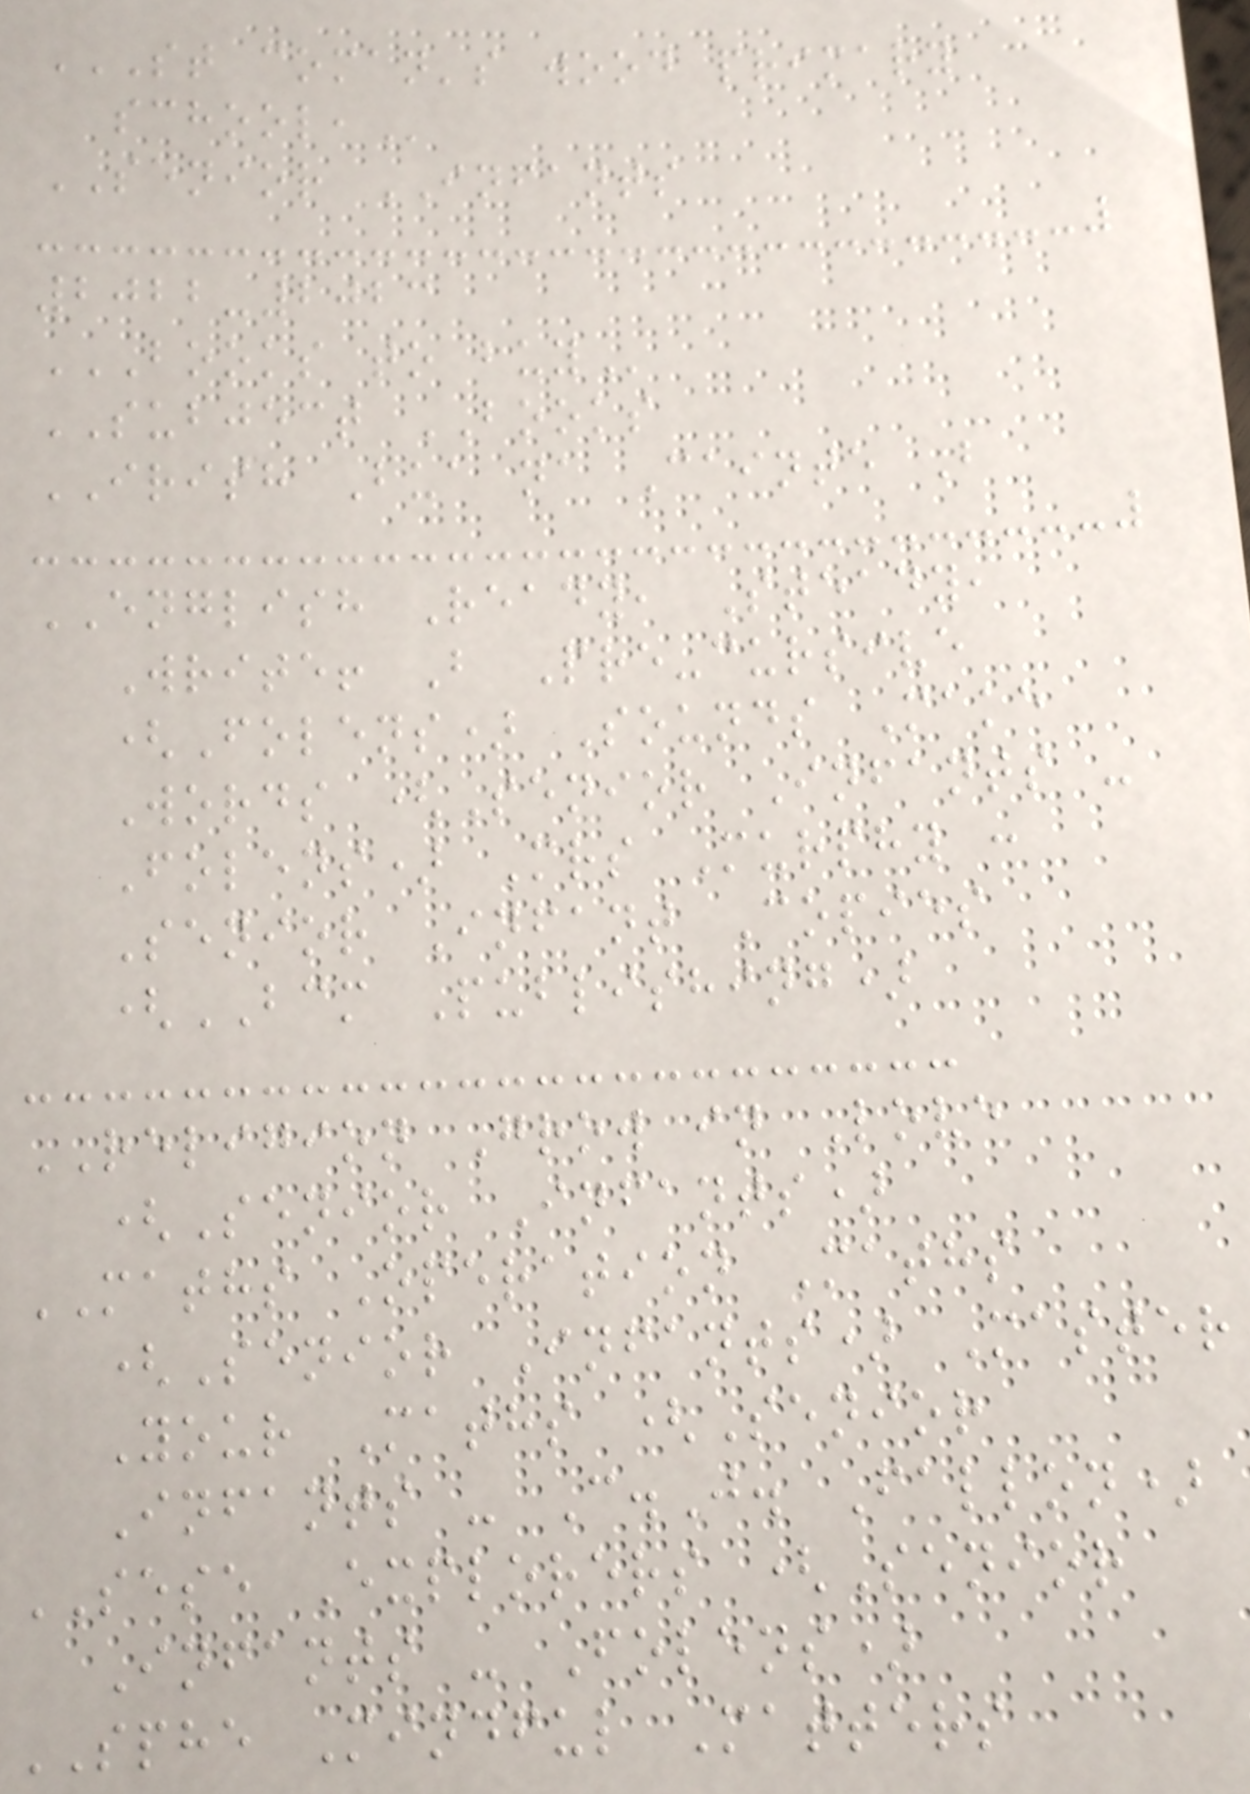ST COMAN'S WOOD PRIMARY
SCHOOL,
SENIOR INFANTS
2022-2023
BOOKS TO BUY
SUBJECT BOOKS
IRISH Bua na Cainte B
ENGLISH Ready, Steady,
Write! B Pre-cursive
(Folens) Sounds Make
Words (Senior Infants -
Folens) Mrs Murphy :
Senior Infant Copies
(BCM Publishing)
RELIGION Grow in Love
(Senior Infants)
MATHS Operation Maths
(Senior Infants) Master
Your Maths (Senior
Infants - C.J. Fallon)
SESE Explorers (Senior
Infants - Folens)
SPHE Mindful Matters
